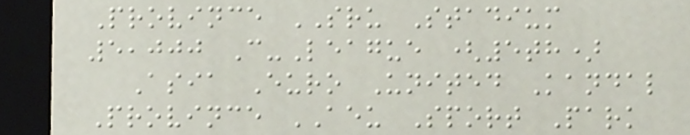Province SRU Stadium
5,000 C-League (5th)
Asia Euro United Kandal
Province AEU Sport Park
